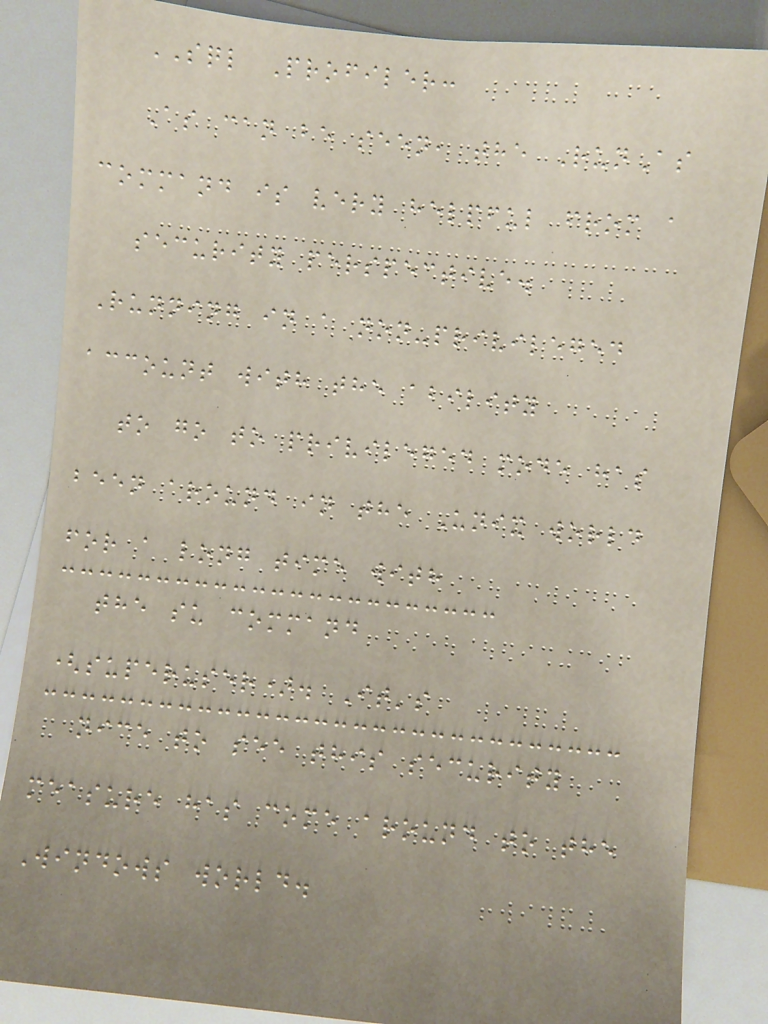SQL Profiler:
As can be seen, the RunAs
command is very helpful from a
security perspective.
Running in a non-privileged
account with the ability
to go to privileged mode has
been around in the Unix world
for a long time with
the su command
(superuser). It's
nice to see this security
measure has come around to the
Windows world.
